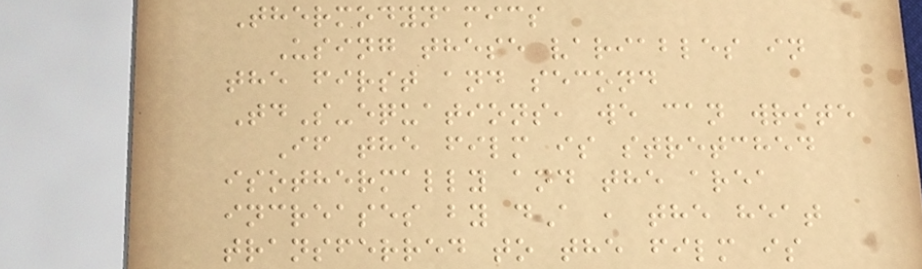Thermodynamics
Using these variables in
the first and second
TdS-equations, we can write
If the film is stretched
isothermally and the area
increases by dA , the heat
transferred to the film is
